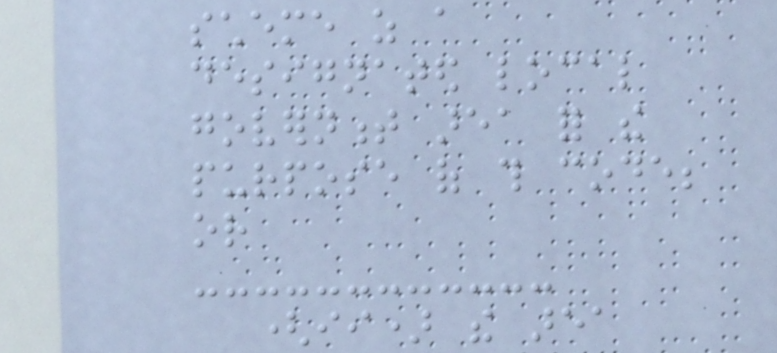scheme as a
designated local
government area for the
purpose of this code;
or
(ii) the area
